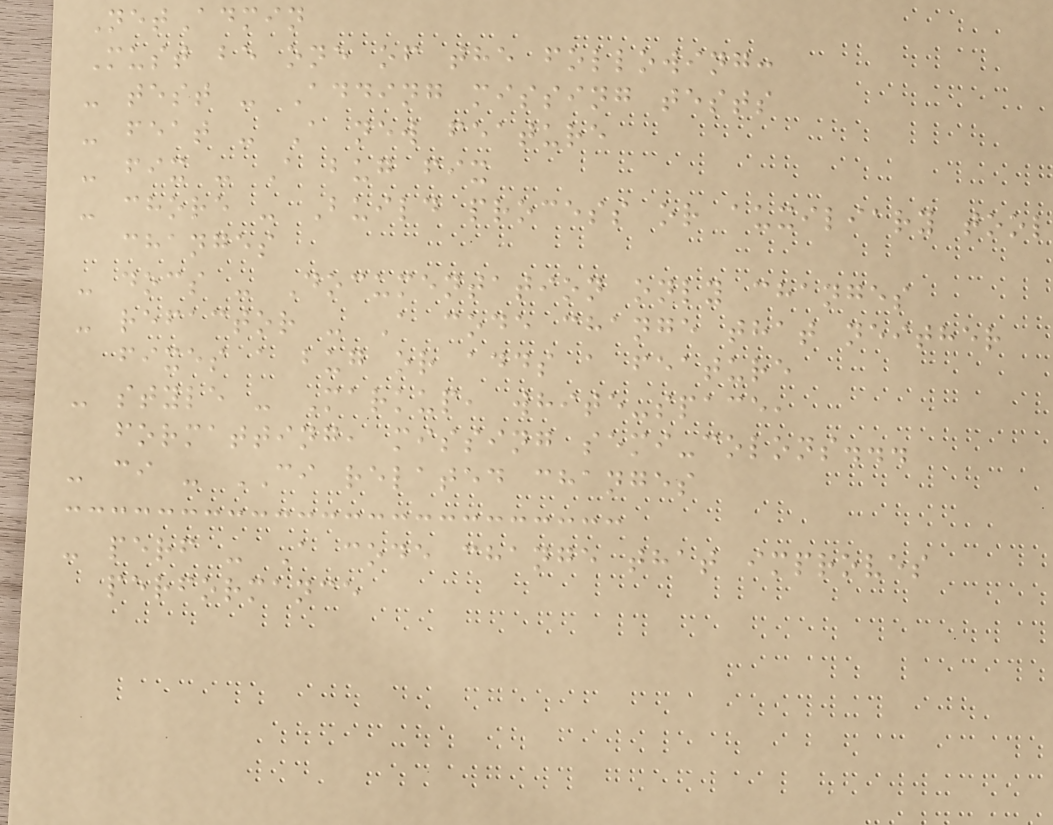NetAdmin
Must be one of the following:
- test - Adding missing tests
- feat - A new feature
- fix - A bug fix
- chore - Build process or auxiliary tool
changes
- docs - Documentation only changes
- refactor - A code change that neither
fixes a bug or adds a feature
- style - Markup, white-space,
formatting, missing semi-colons...
- ci - CI related changes
- perf - A code change that improves
performance
